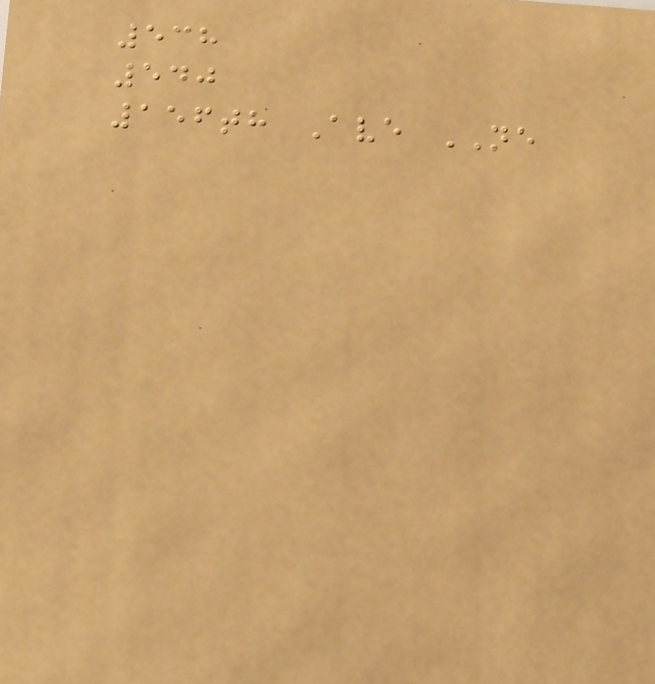538
540
156th Ave NE
